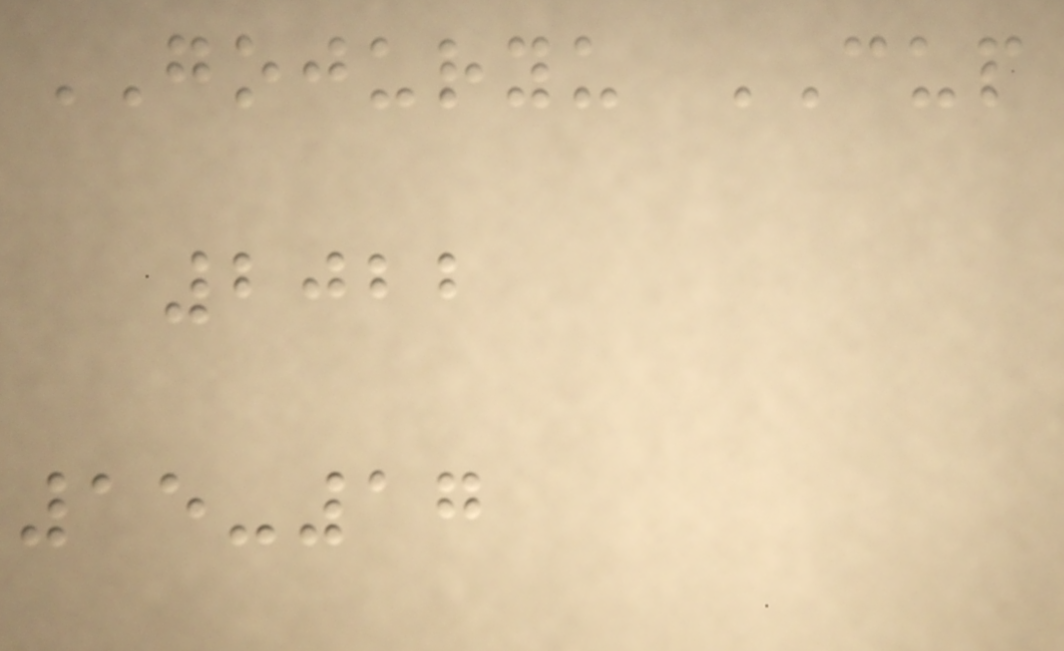GOJURYU CUP
2022
15-17
